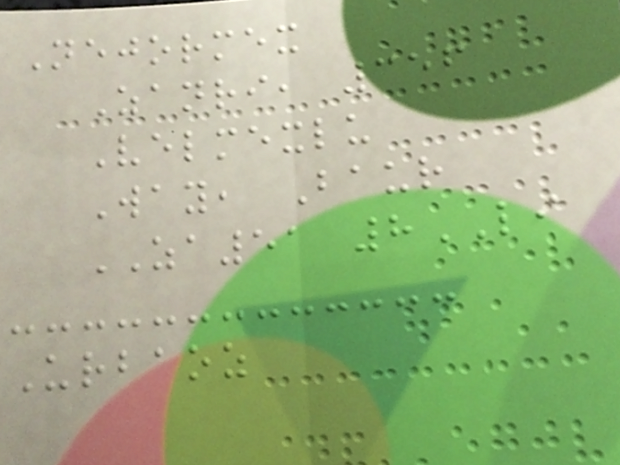Nejormex
Zanri, 356
Velmexlu
Way, Baur
ZA51 8LI
Urbaoz
